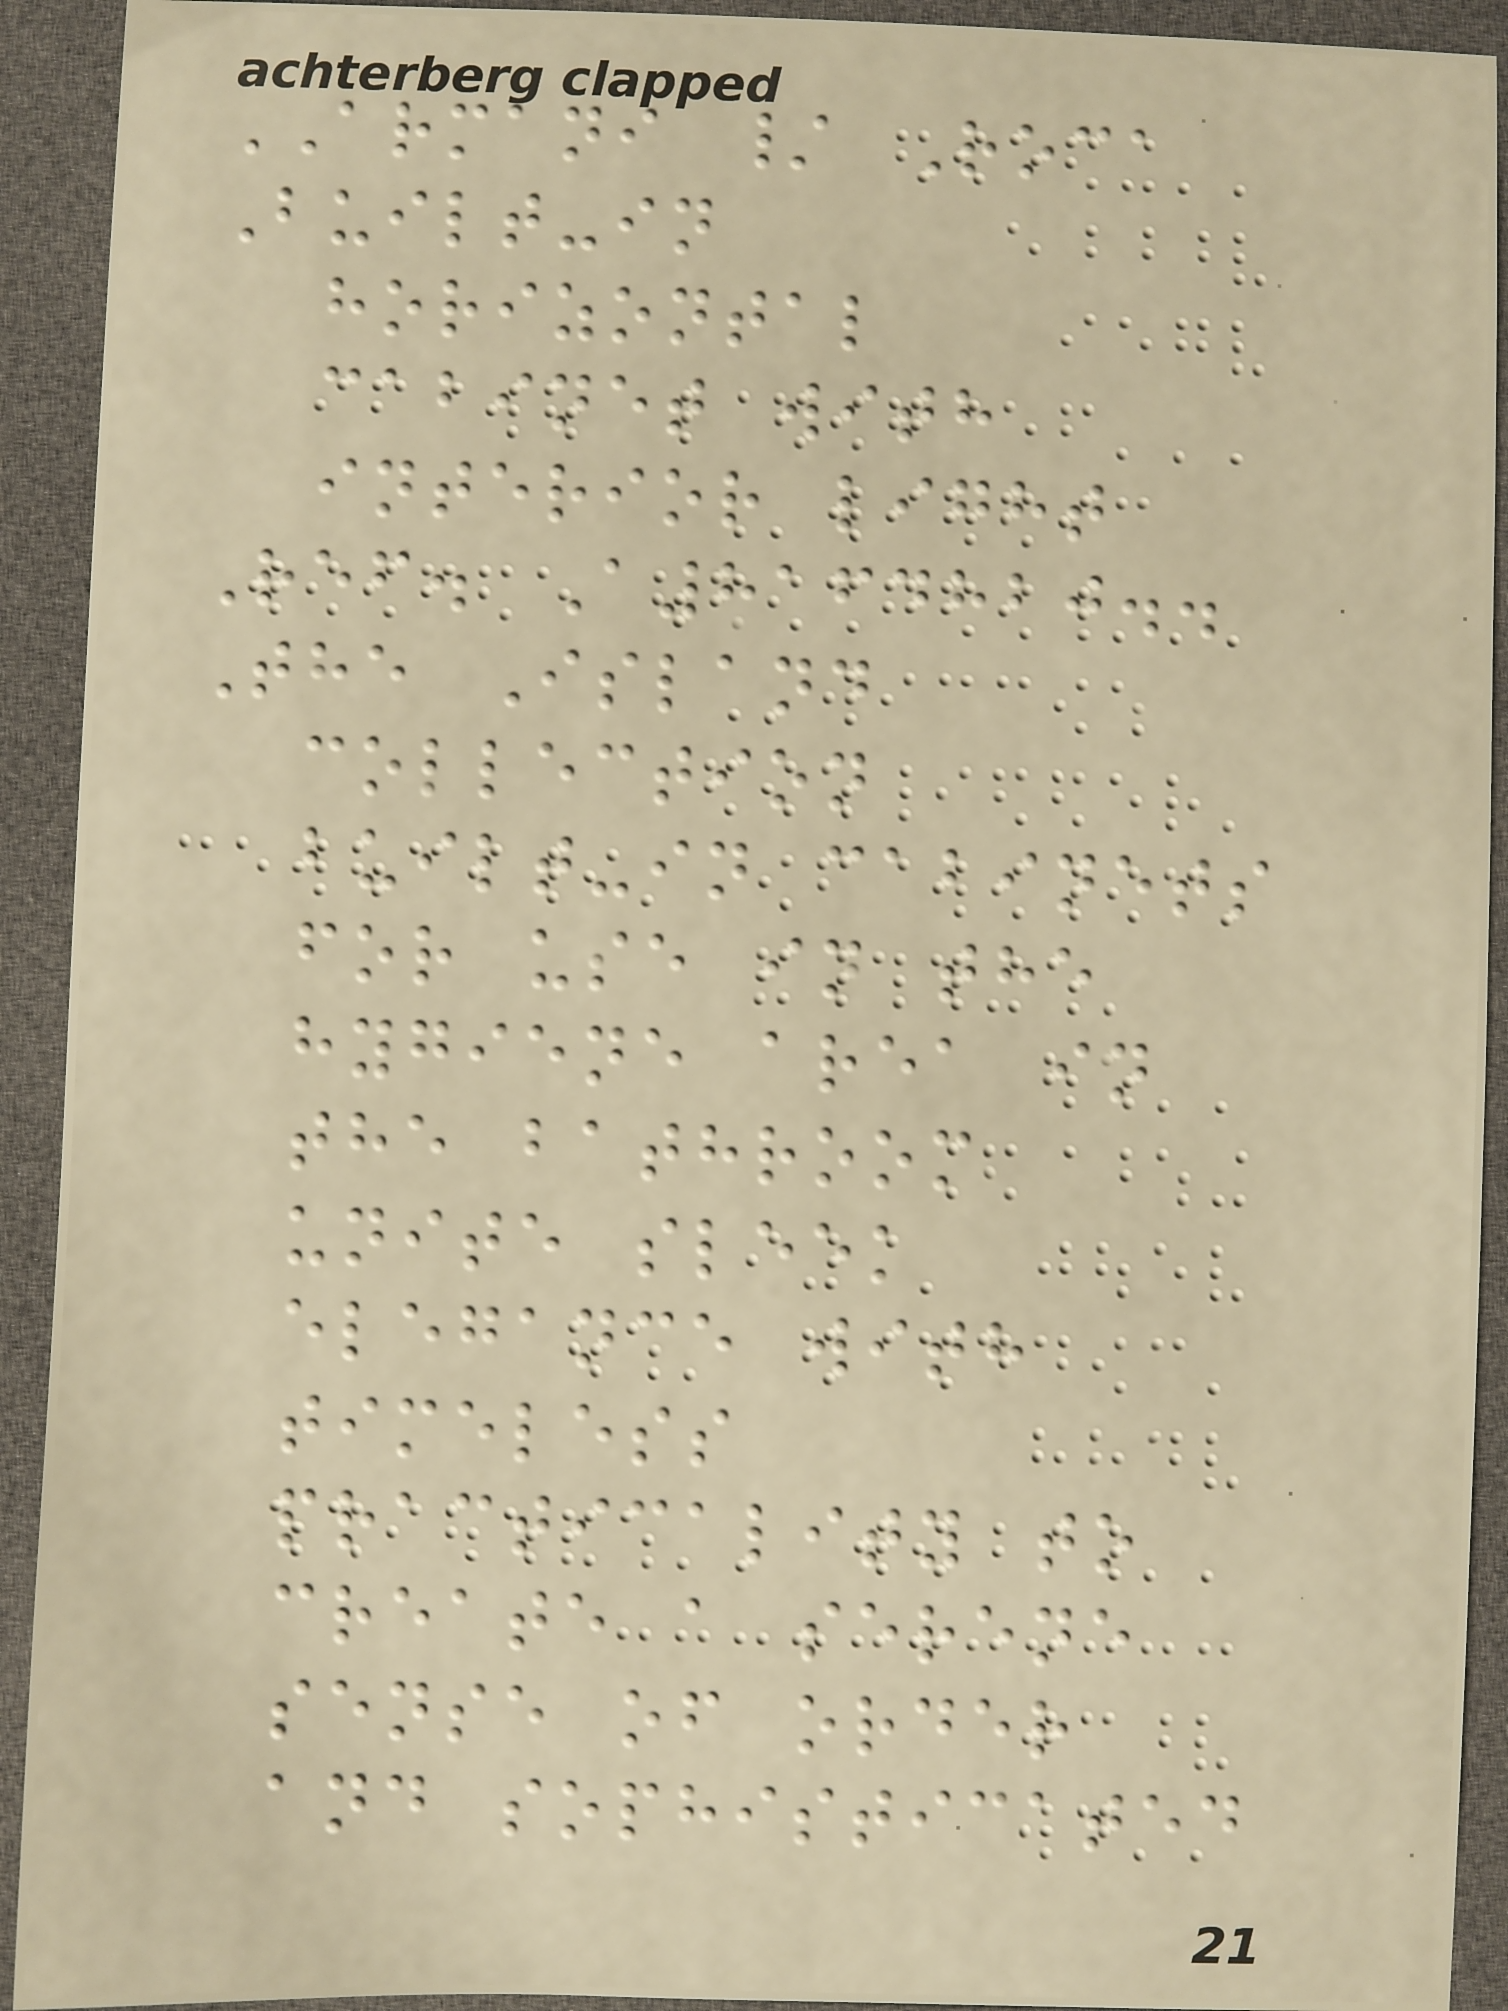ARMANI / Roca
Built-in
horizontal
cabinet with
interior light
Ref. A8164820..
The Island
collection
built-in cabinets
for use in the
hygiene area in
the bathroom
unite sleek
elegance with
timeless
practicality to
create a serene
sense of order
and sophisticated
